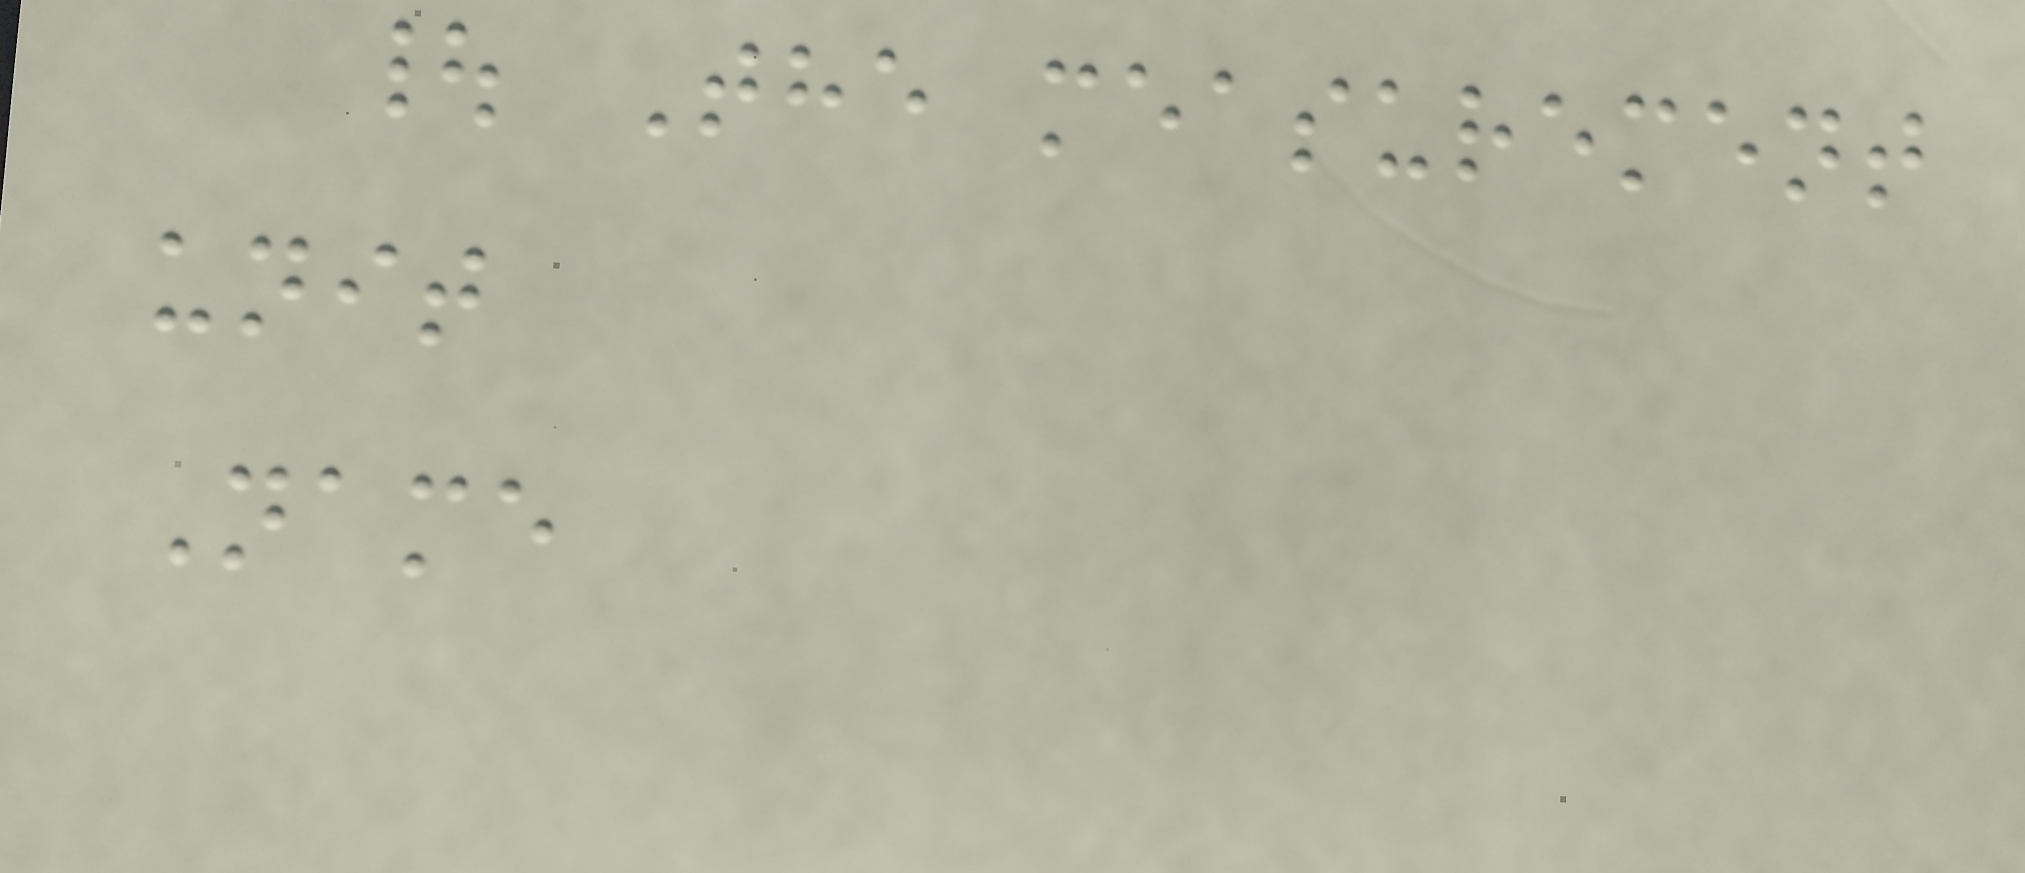| The measurement
unit
Name
